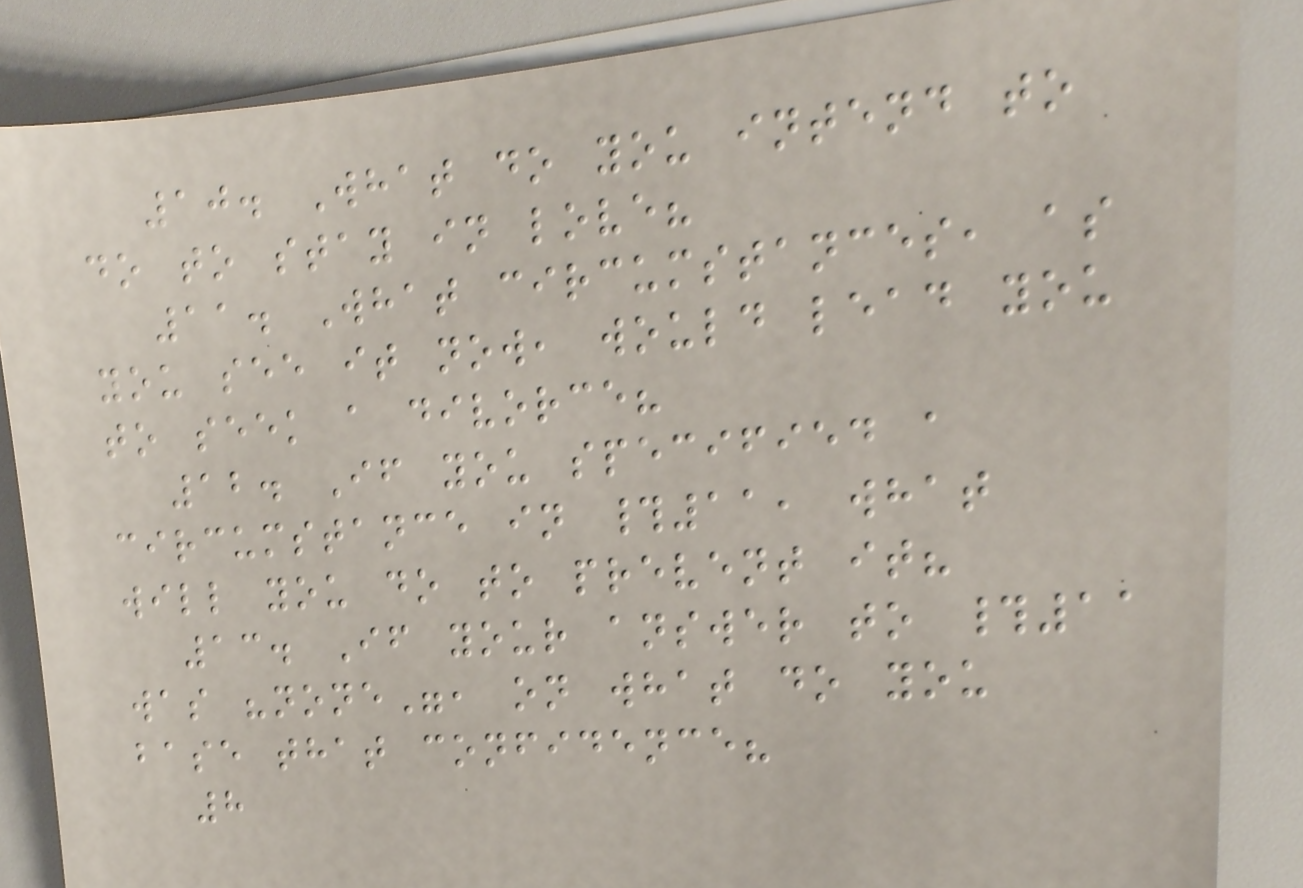10. What do you intend to
do to stay in love?
11. What circumstances, as
you see it now, would lead you
to seek a divorce?
12. If you specified a
circumstance in #11, what
will you do to prevent it?
13. If your answer to #11
was "none", on what do you
base that confidence?
8
